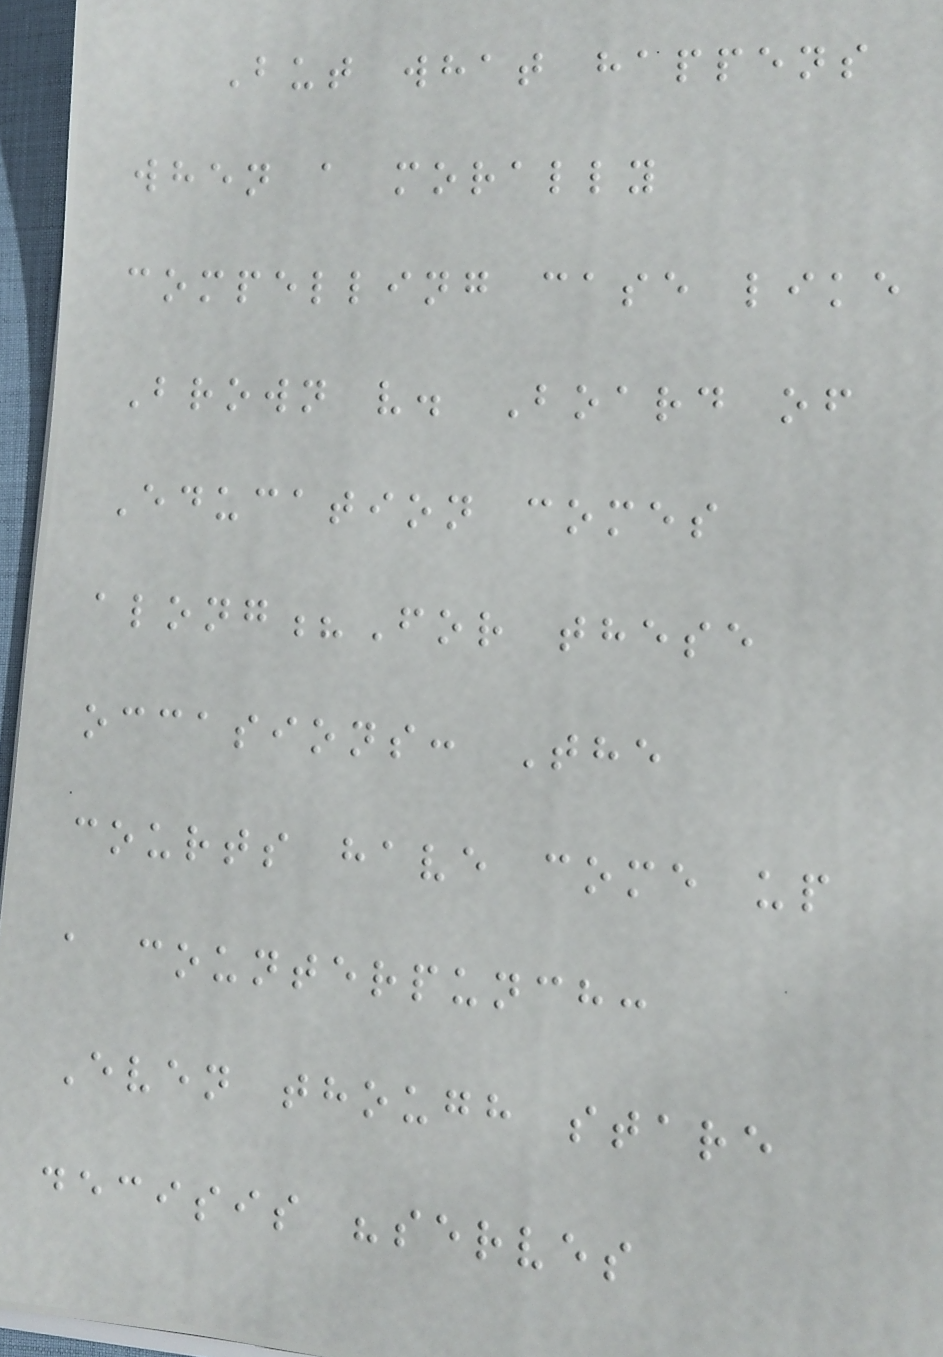But what happens
when a morally
compelling case like
Brown v. Board of
Education comes
along?For these
occasions: The
courts have come up
a counterpunch:
Even though stare
decisis "serves
